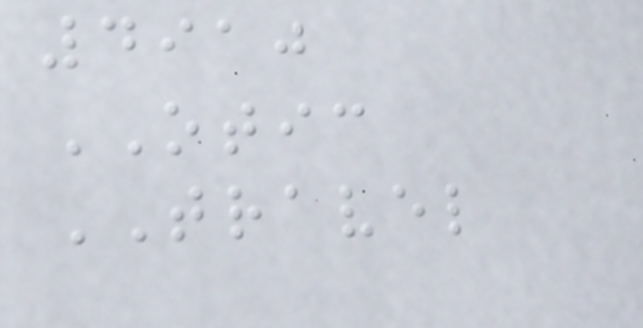4910
OTIC
TRAVEL
